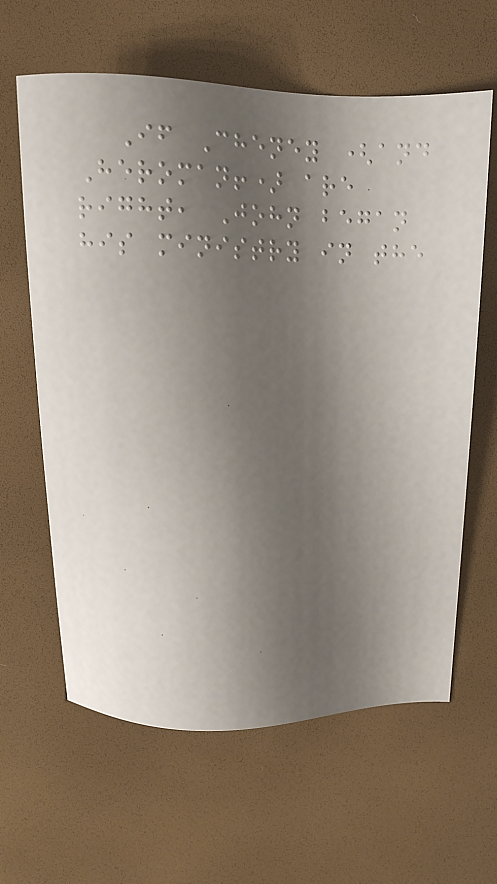If Cheney (and
Heroman!) are
right, John began
his ministry in the
